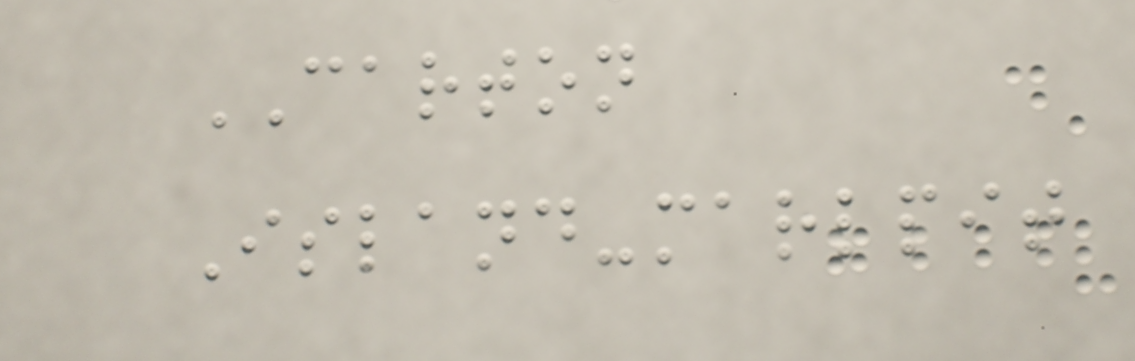CARTON
Island-marlpit
